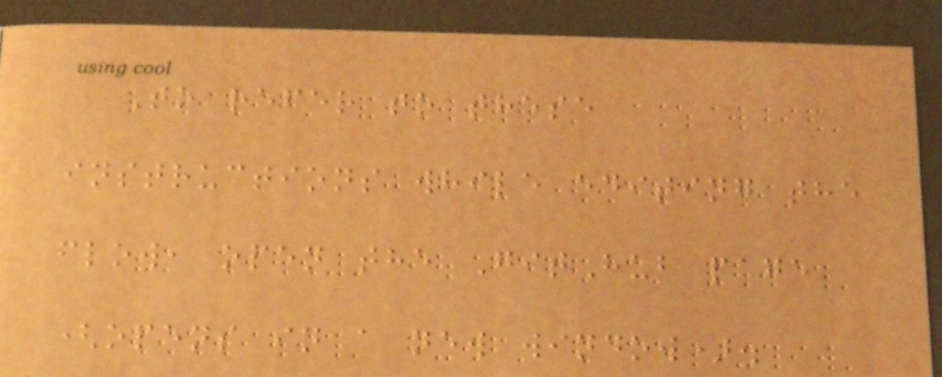To refer to these
instructions while editing the
flow, open the GitHub page
(opens in a new window).
